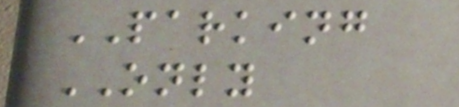PARKING
ONLY
